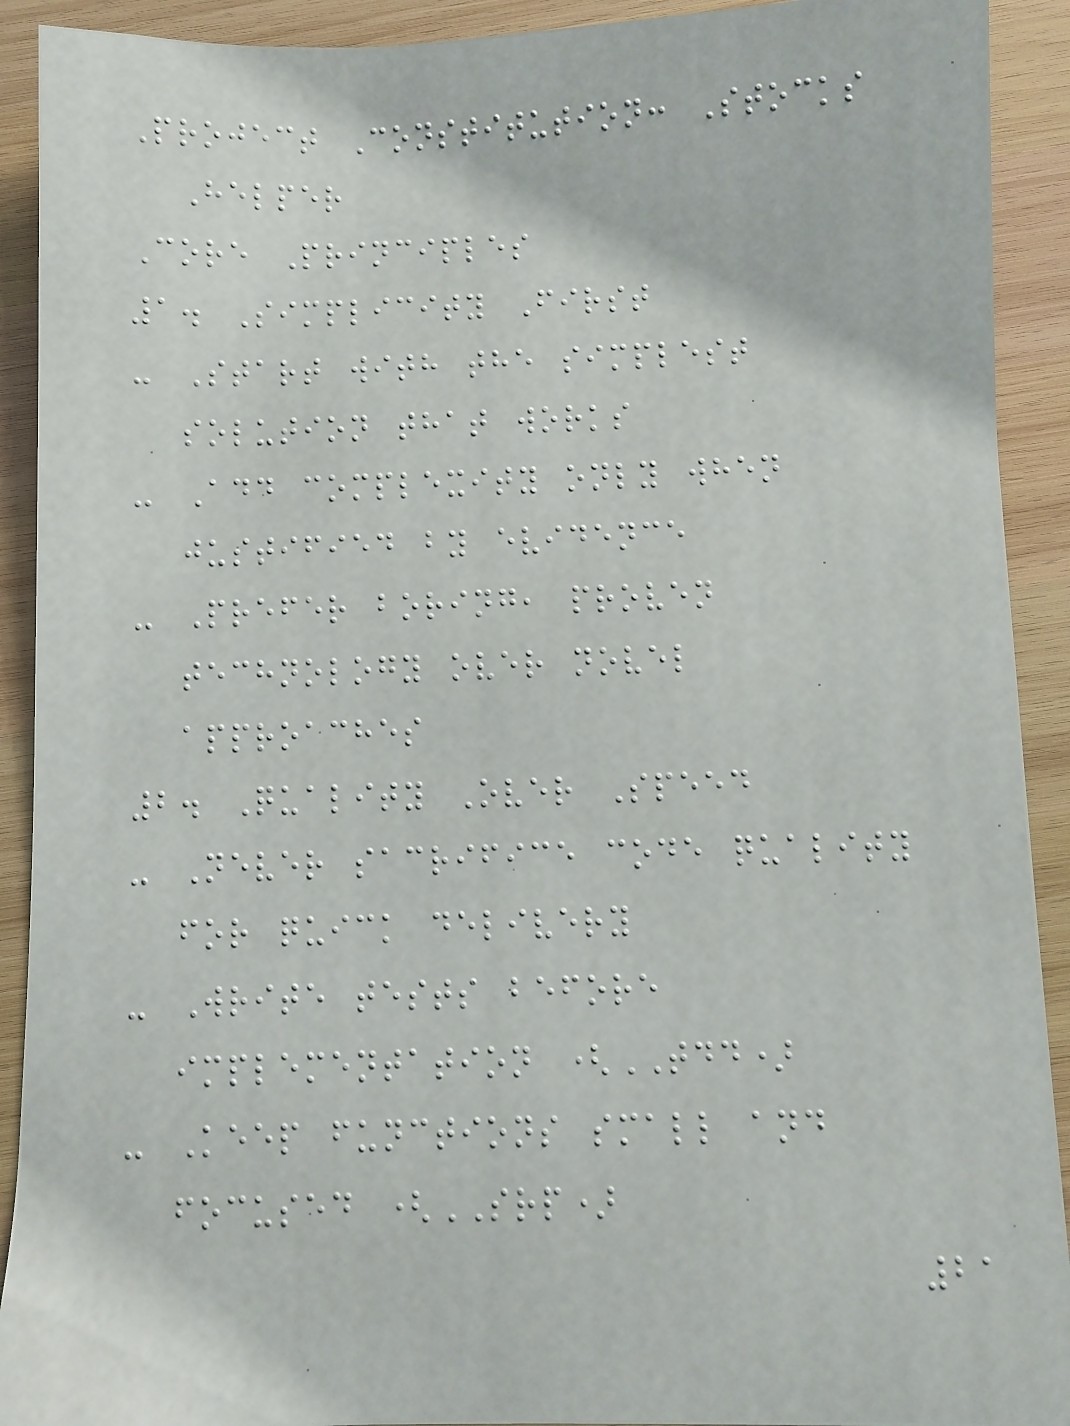Project Constitution: Stocks
Helper
Core Principles
1. Simplicity First
- Start with the simplest
solution that works
- Add complexity only when
justified by evidence
- Prefer boring, proven
technology over novel
approaches
2. Quality Over Speed
- Never sacrifice code quality
for quick delivery
- Write tests before
implementation (TDD)
- Keep functions small and
focused (SRP)
21
